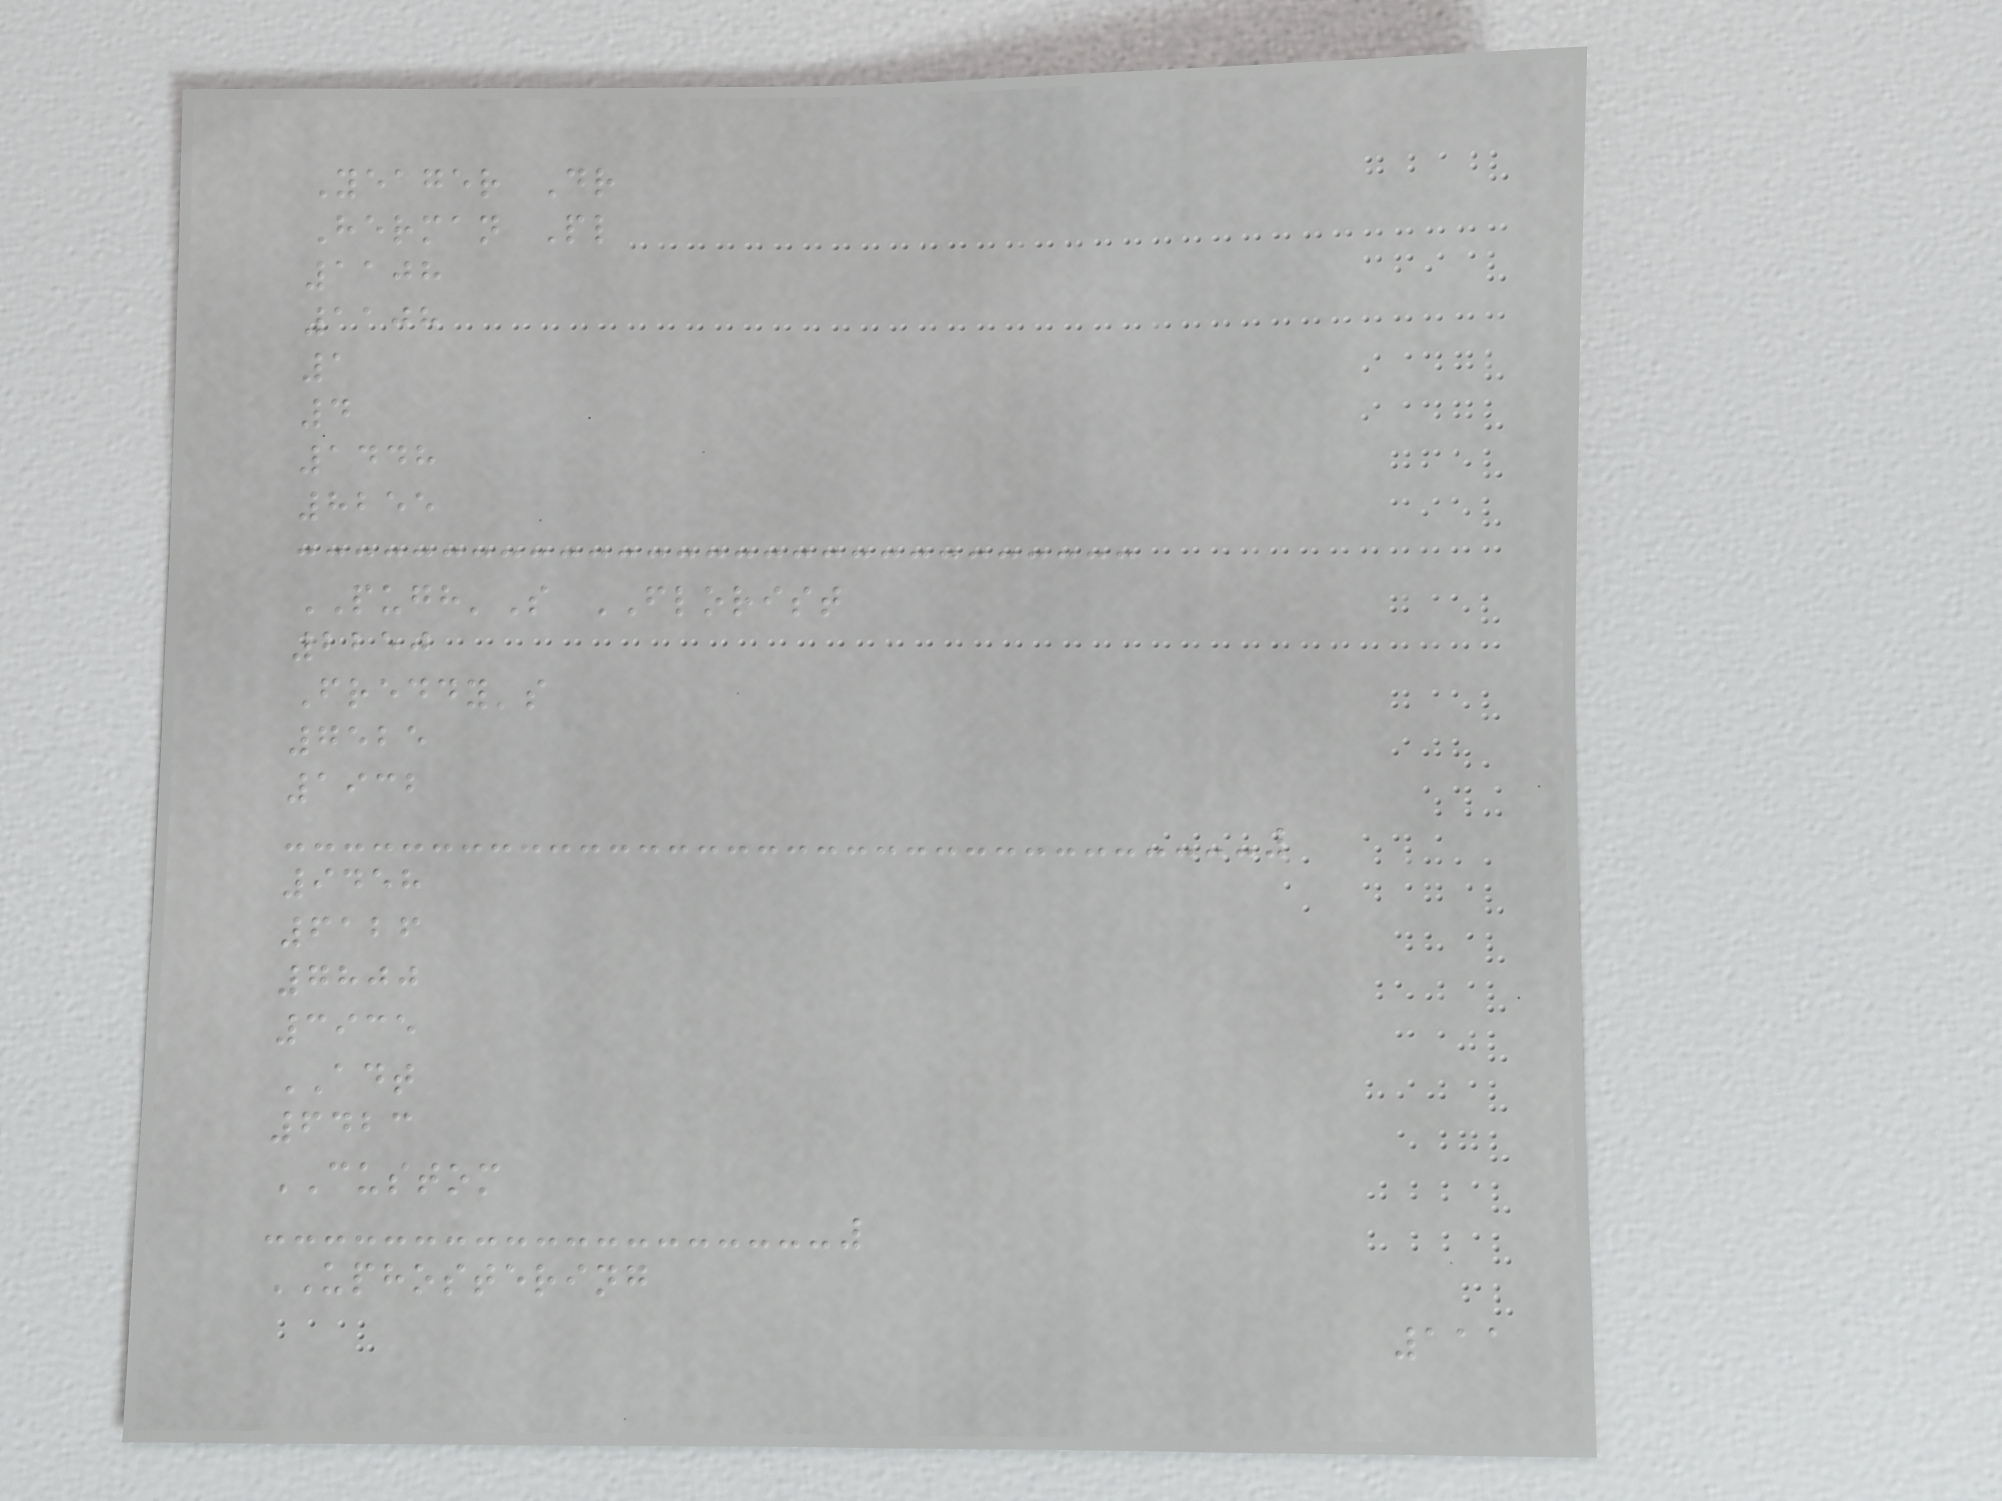Yeager Dr
Herman Pl
1108
1108
1
4
1448
8255
PUGH'S FLORIST
2250
Freddy's
7525
1932
9458
6126
7800
3935
ADT
6423
CUSTOM
UPHOSTERING
111
